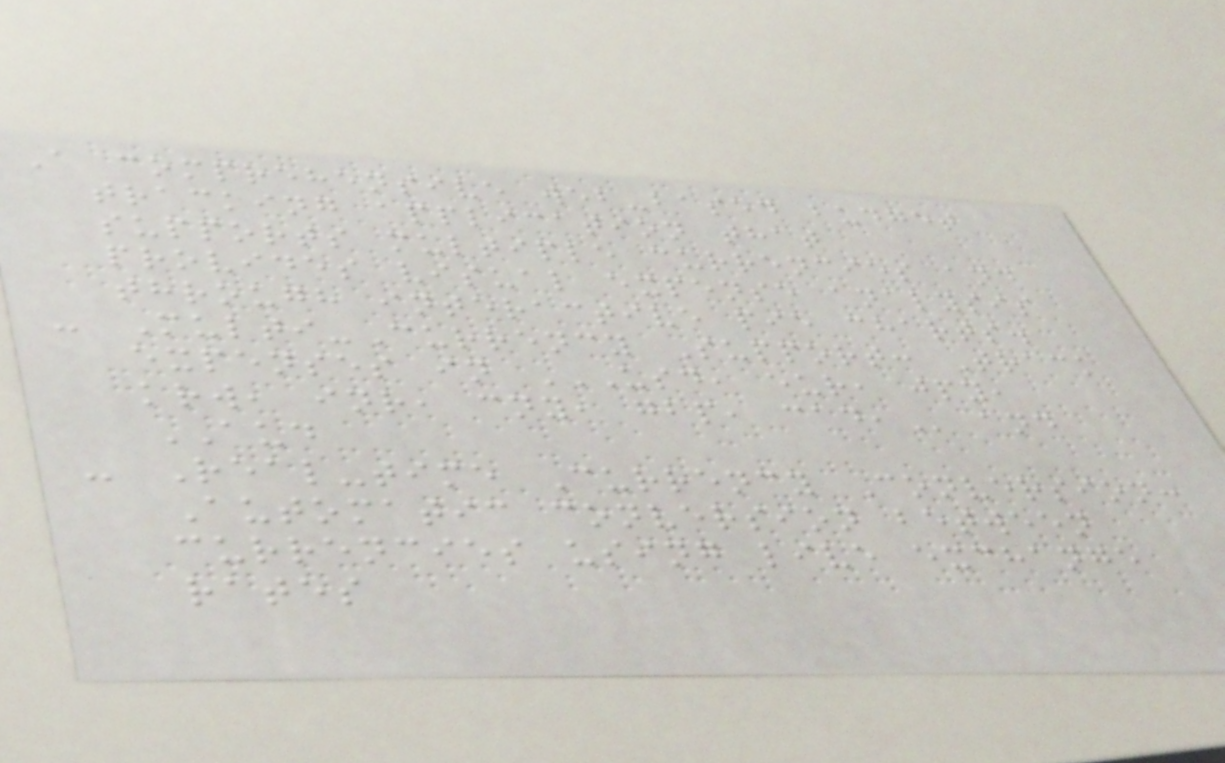A comprehensive web-based budget
tracking application that
supports multiple currencies and
provides visual expense analysis
through interactive pie charts.
- Multi-Currency Support: Track
expenses in USD, EUR, JPY,
KRW, INR, CNY, GBP, CAD, and
AUD
- Real-time Currency Conversion:
Automatic conversion between
currencies using live exchange
rates
